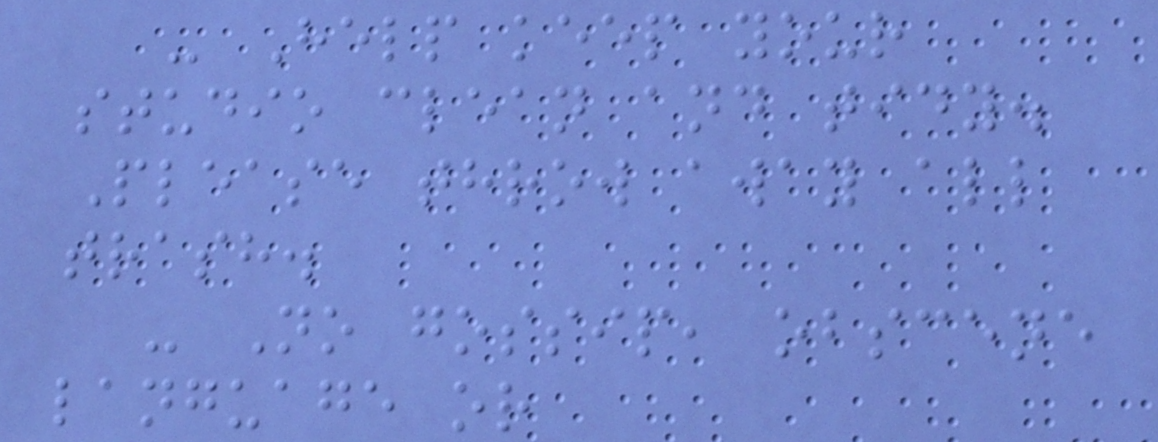- Help keep your
studio clean and tidy.
Please throw away all
trash.
- No gossip, obscene
language or
